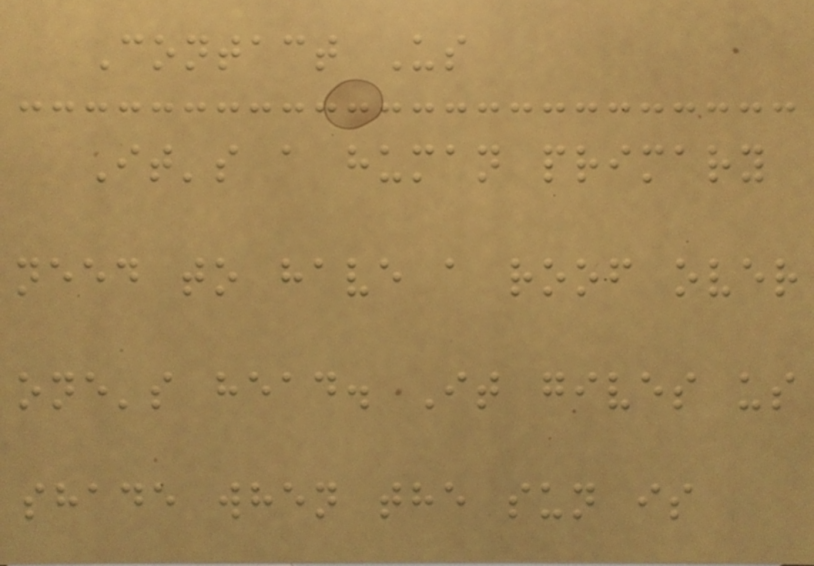Contact Us
It's a human primary
need to have a roof over
one's head. It gives us
shade when the sun is
